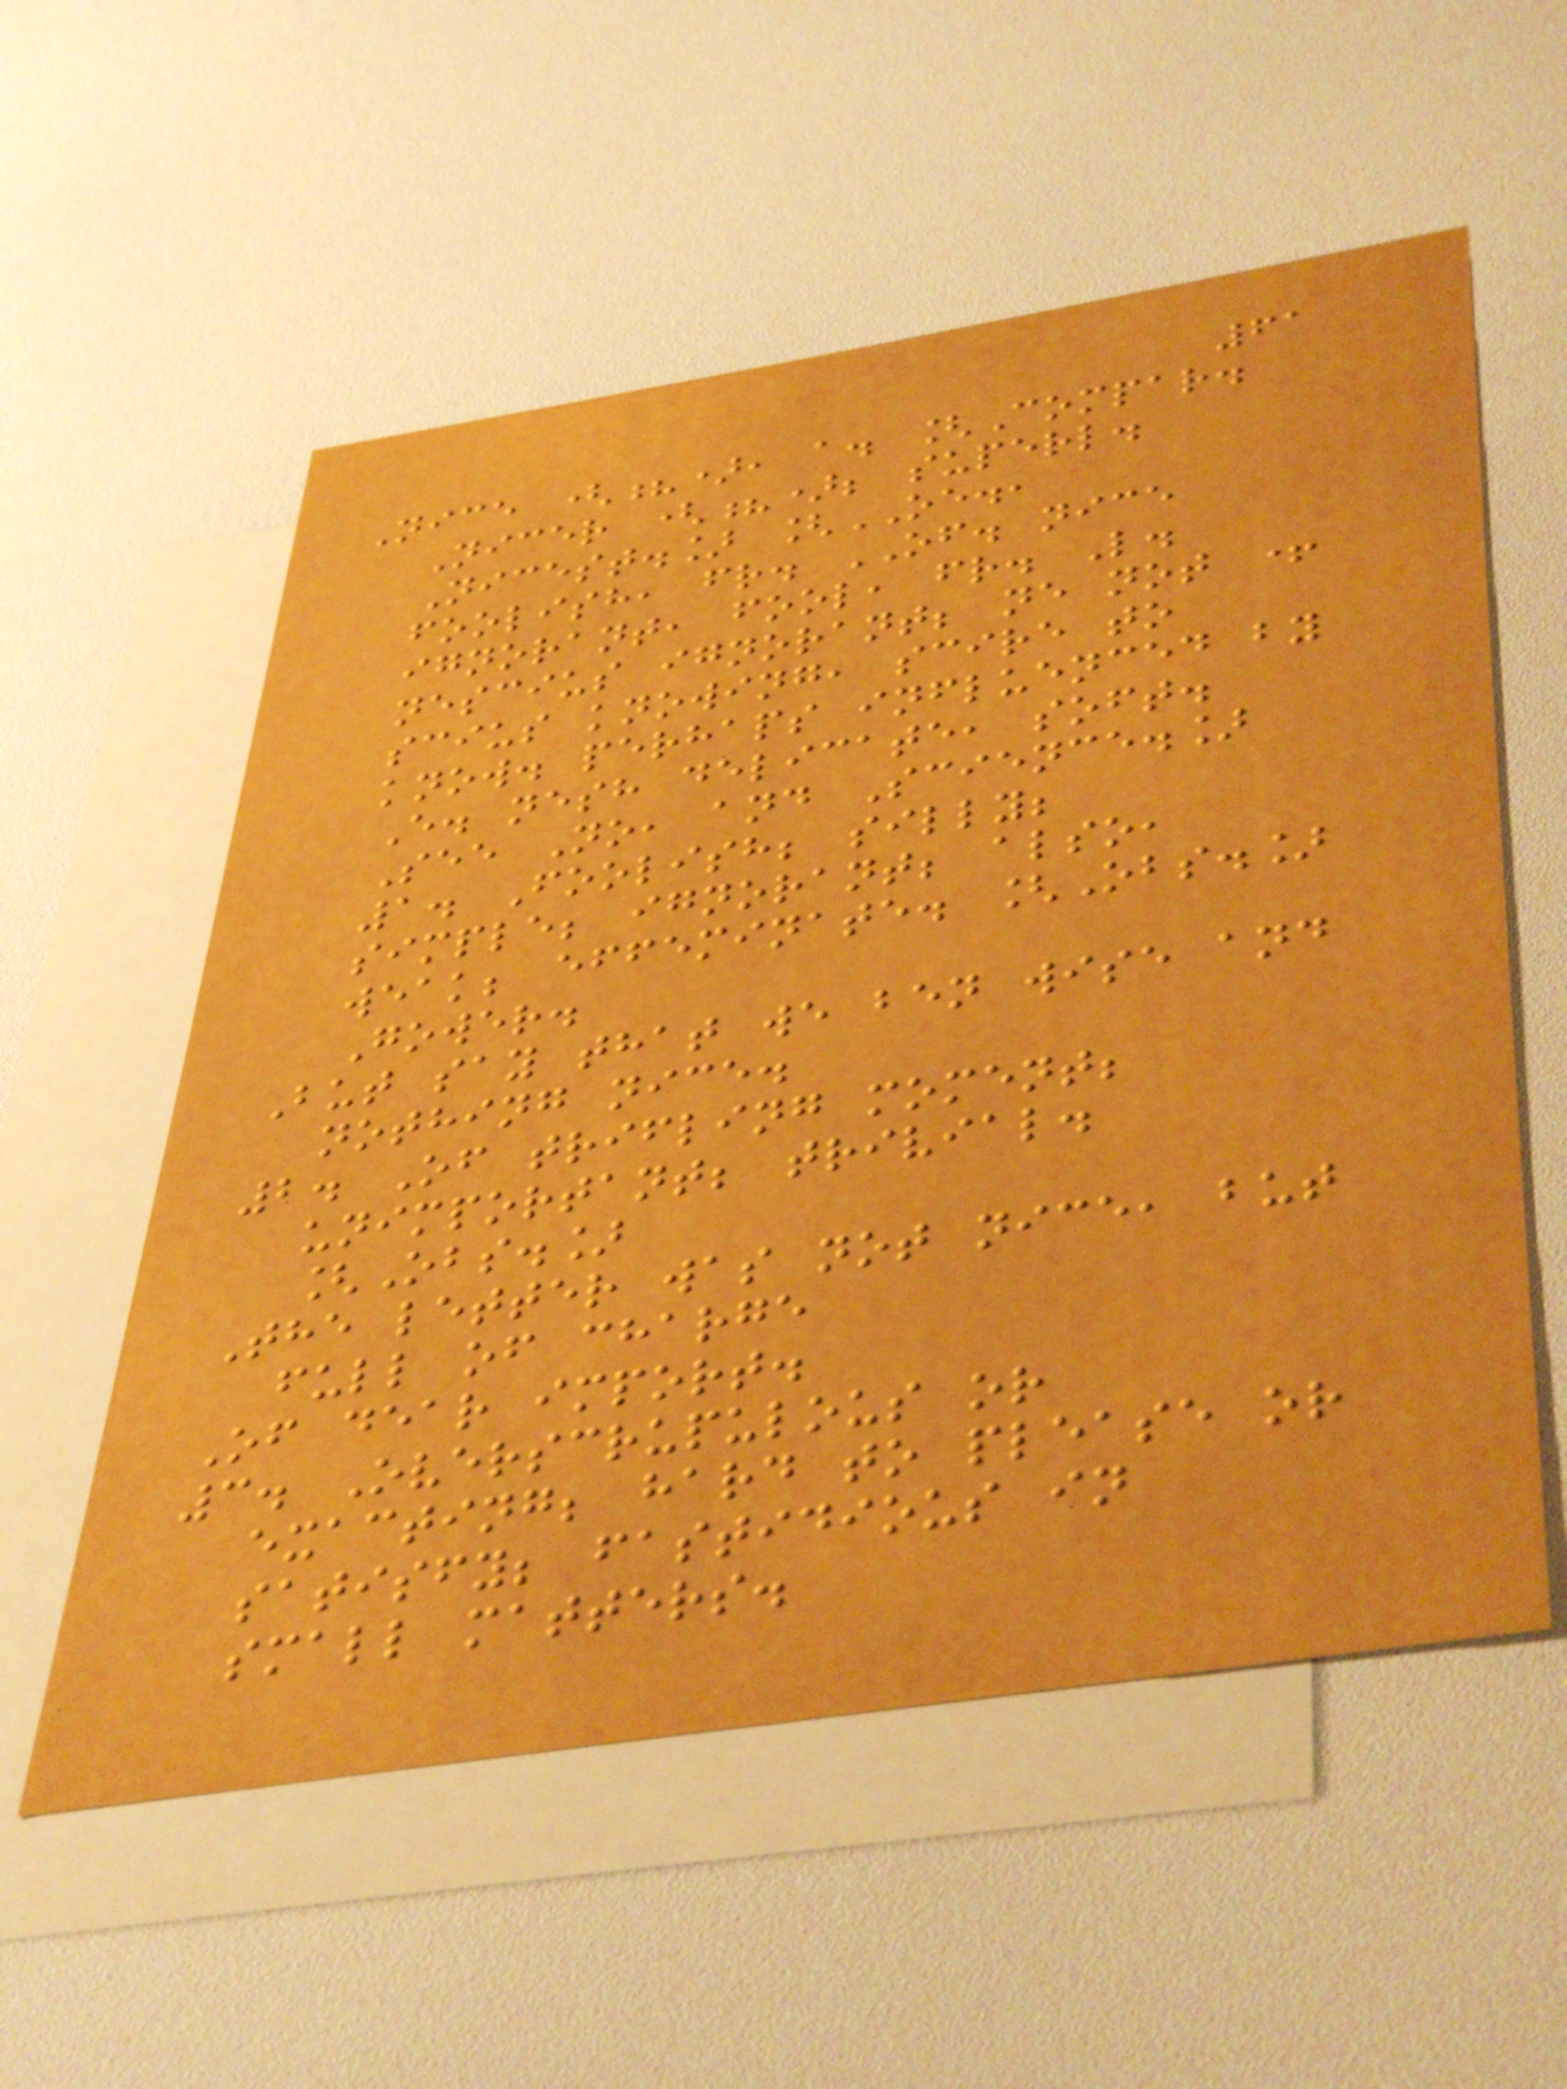61
Nice (?), a. [Compar.
Nicer (?); superl.
Nicest.] [OE.,
foolish, fr. OF. nice
ignorant, fool, fr. L.
nescius ignorant; ne not +
scius knowing, scire to
know. perhaps influenced by
E. nesh delicate, soft.
See No, and Science.]
1. Foolish; silly;
simple; ignorant; also,
weak; effeminate. [Obs.]
Gower.
But say that we ben wise and
nothing nice.
2. Of trifling moment;
unimportant; trivial.
[Obs.]
The letter was not nice, but
full of charge
Of dear import.
3. Overscrupulous or
exacting; hard to please or
satisfy; fastidious in
small matters.
